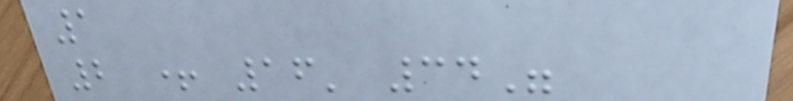1
2 + 16' 34"
